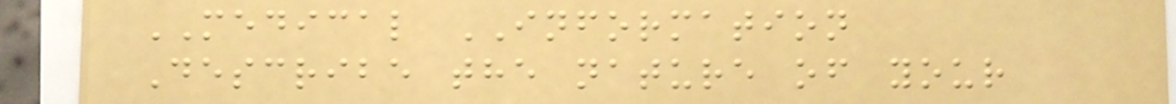MEDICAL INFORMATION
Describe the nature of your
